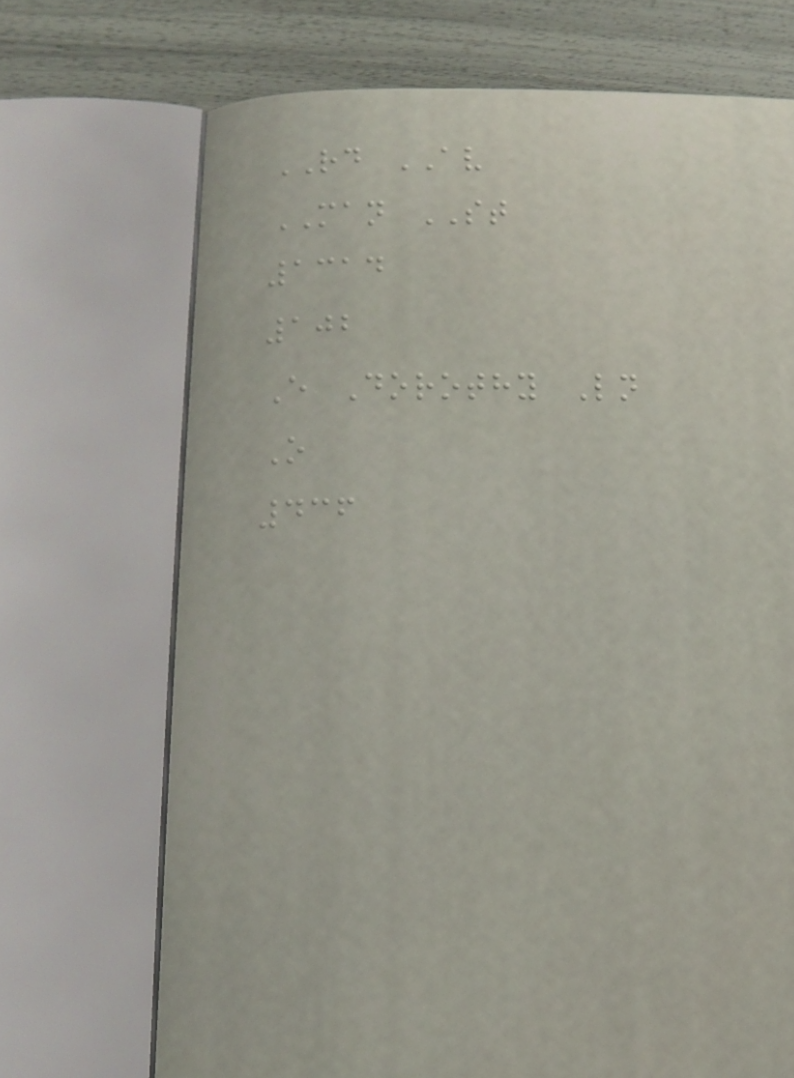RD AV
MAN ST
1314
102
E Dorothy Ln
O
436
